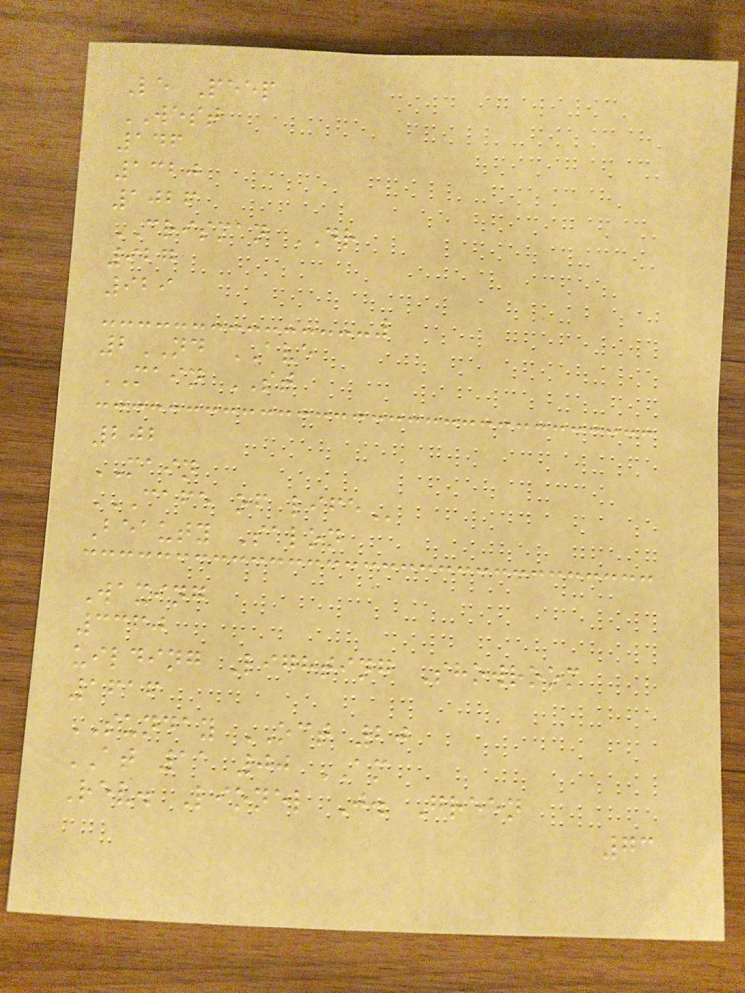Le Peep
WEST
146
1320
1026
CRISMAN DR
927
929
2ND AVE
MAIN ST
202
MAIN
CAFE OF LIFE
Beauty Salon
Waxing
3360
uilding Lighting Showroom
1616
SUNDAY OCT 20
AT 11 00 AM
Rev. Lionel J. Green
73
